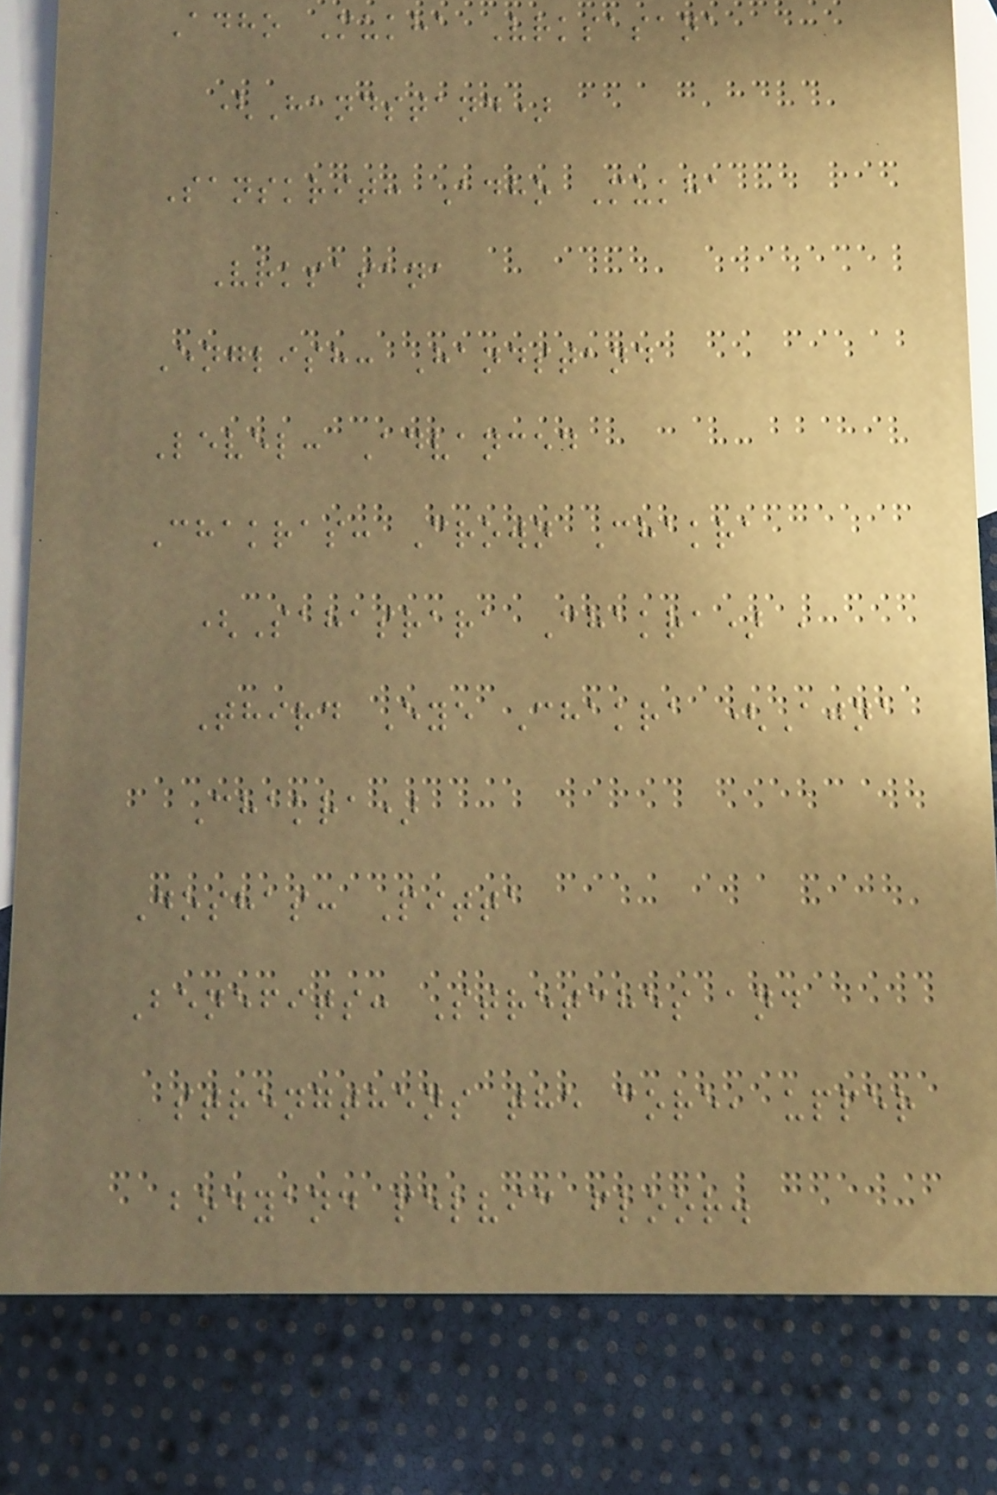Adho Mukha Vrksasana
(Handstand)
Sanskrit: Adho Mukha
Vrksasana
English: Handstand
Level: Advanced
Chakras: Crown Chakra
(Sahasrara Chakra) ,
Third Eye Chakra (Ajna
Chakra)
Doshas: Pitta
Benefits: Stretches and
strengthens the core, upper
bodyand pelvic floor.
